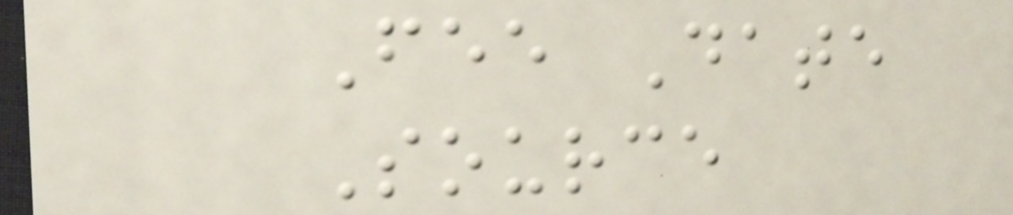Fee Date
Source
